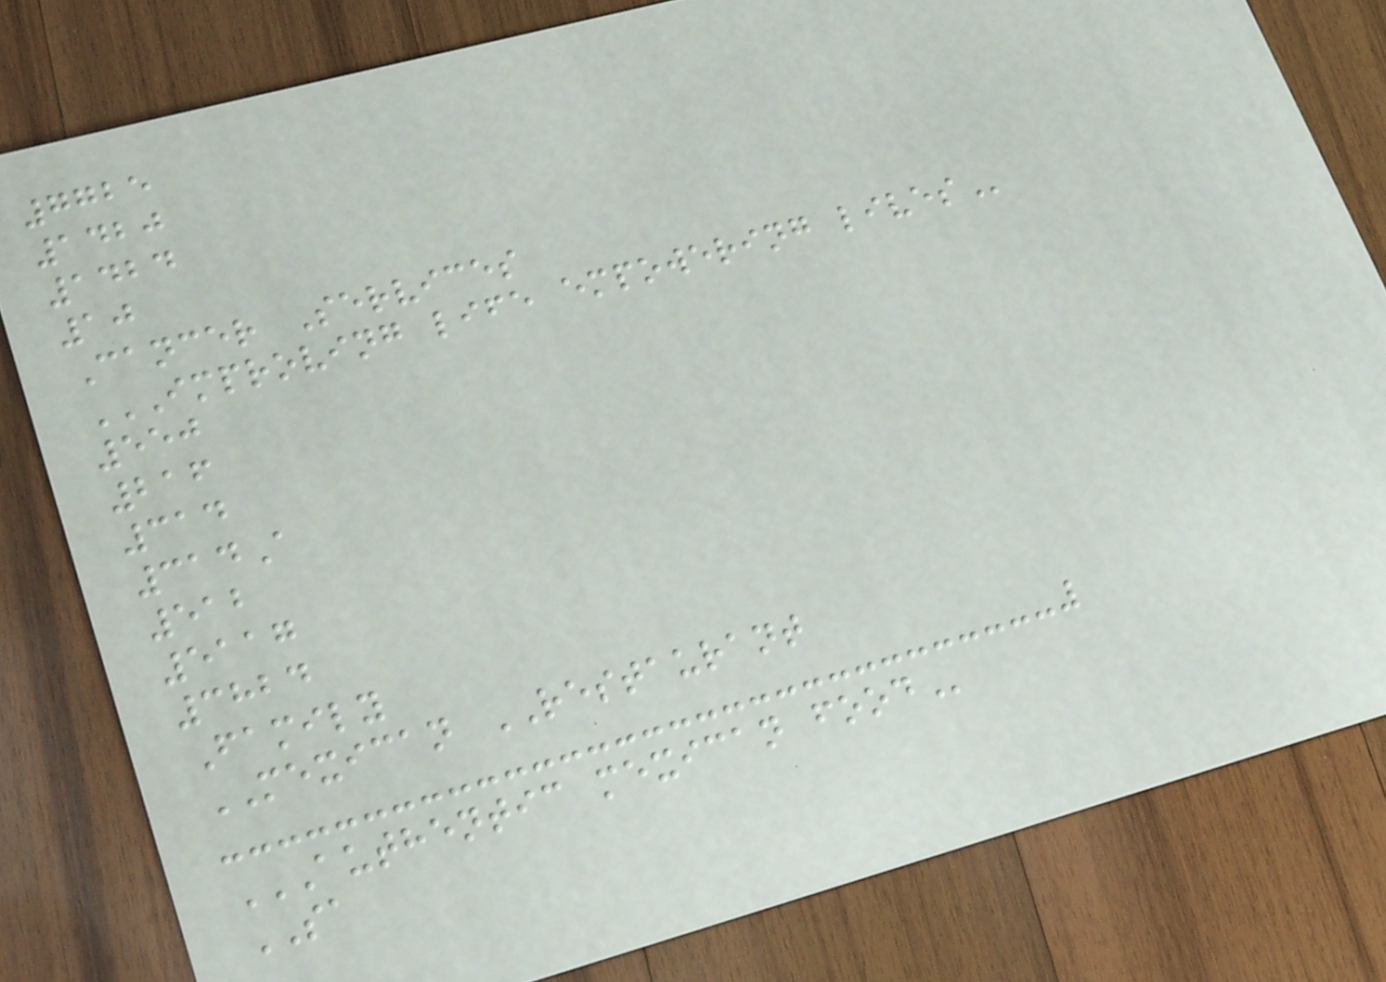7725
1420
1424
10
Cancer Services
IMPROVING LIFE EMPOWERING LIVES
550
216
314
314A
512
5117
3824
Family
MEXICAN RESTAURANT
AUTHENTIC MEXICAN FOOD
SA
